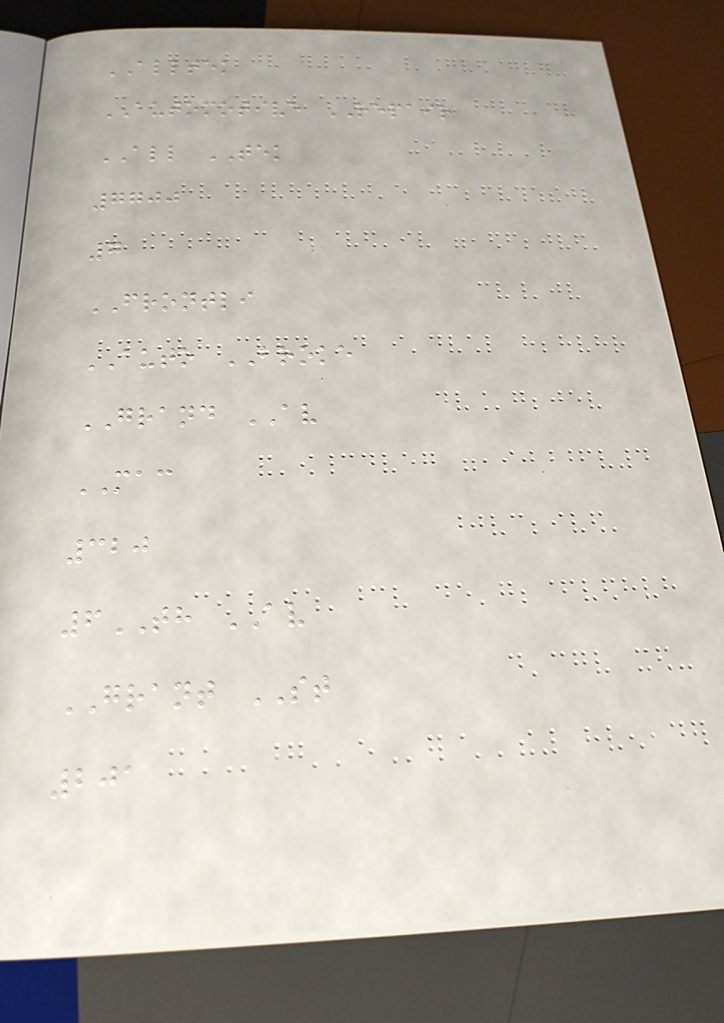ALLTEK
AUTOMOTIVE REPAIR
ALL TEK
7700
7
FRONTLI
AUTO BROKE
GRAND AV
MAC
320
6TH AV
GRANT ST
201
